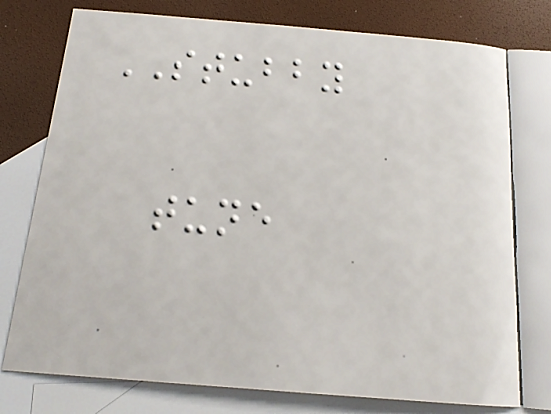STUBBY
tune
